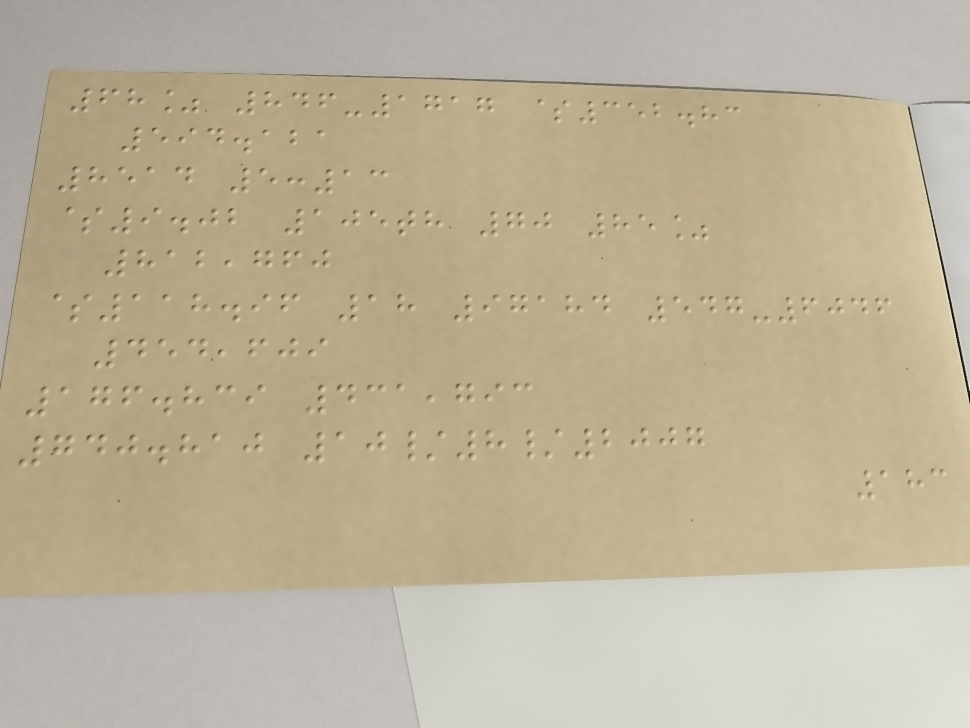68% 846-1717 $352.83
594.121
8514 5:13
$9.02 105th 70 85%
812,760
$118.96 18 97184 547-6046
454,609
176.839 431,793
740.810 10/8/2007
183
